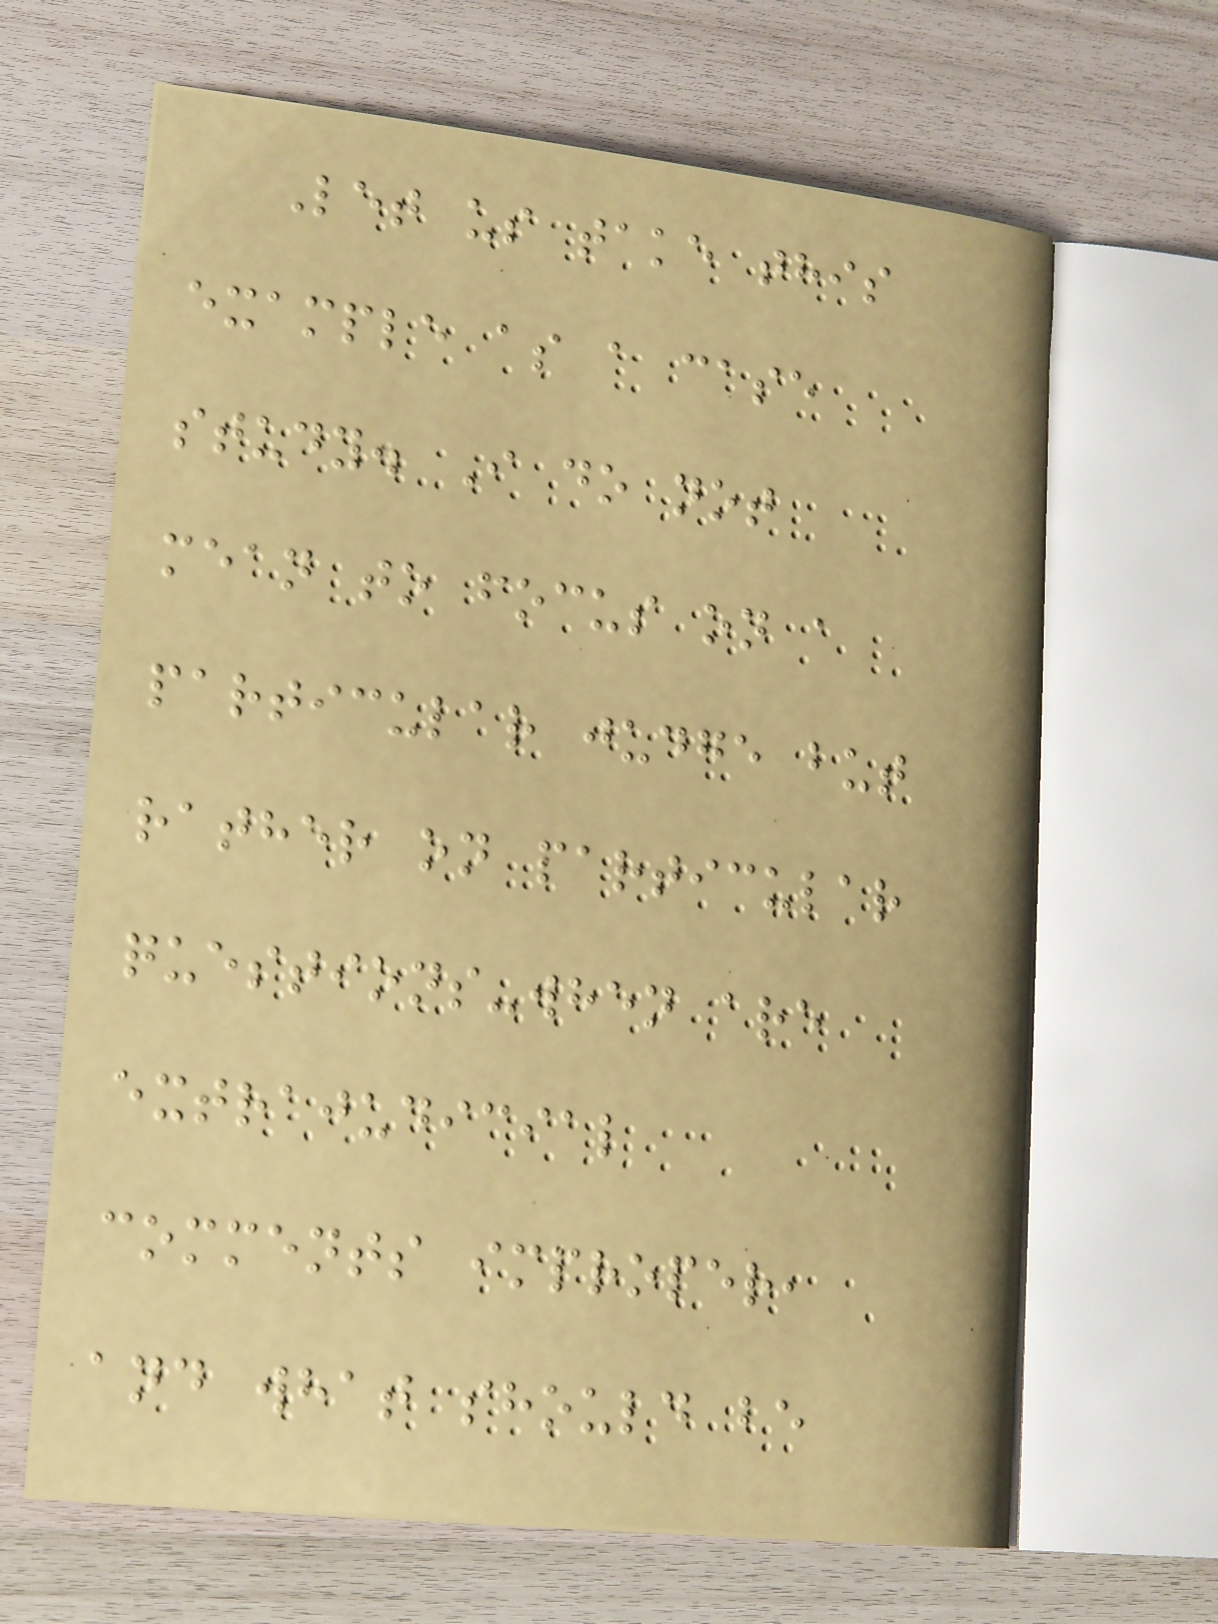Let us take this
example as a case
study. I do not
mean to focus on a
particular judge but
rather on particular
questions-when are
extrajudicial
comments improper,
and what should be
